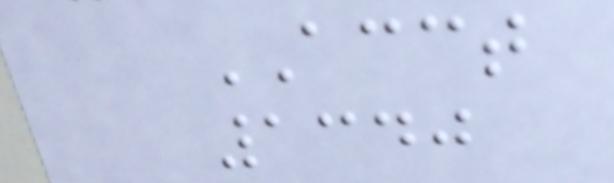ACCT
1340
